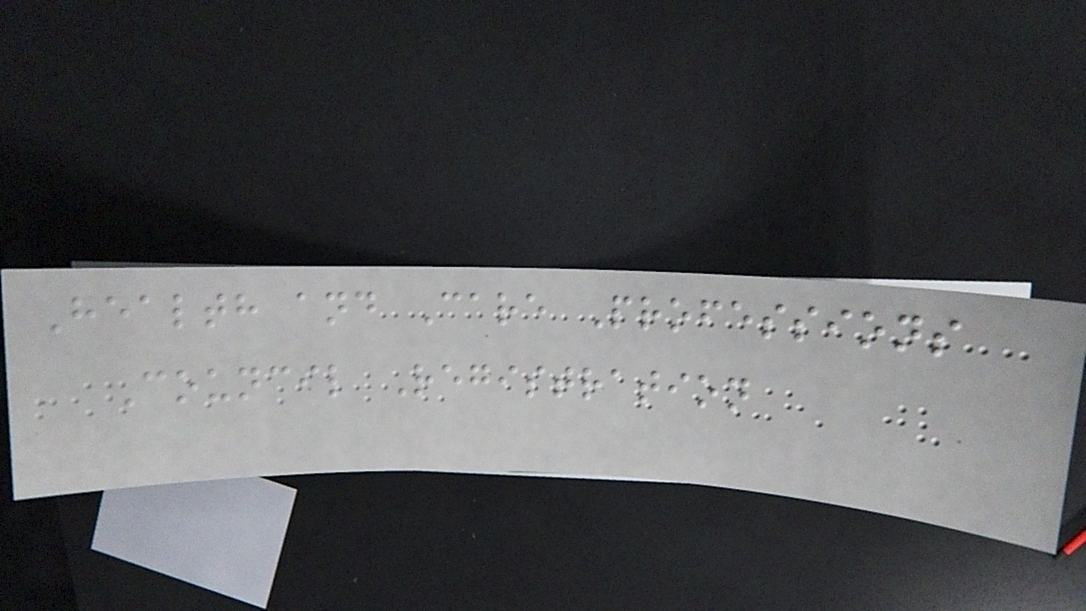Health and Care Professions
Council Registration
